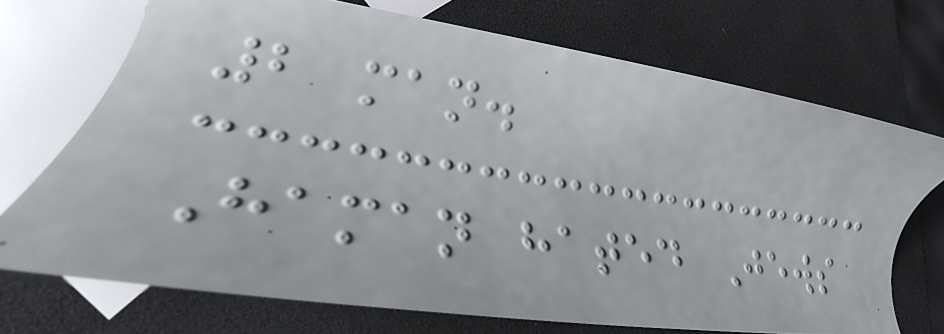2 man.
Haman hated Jews
